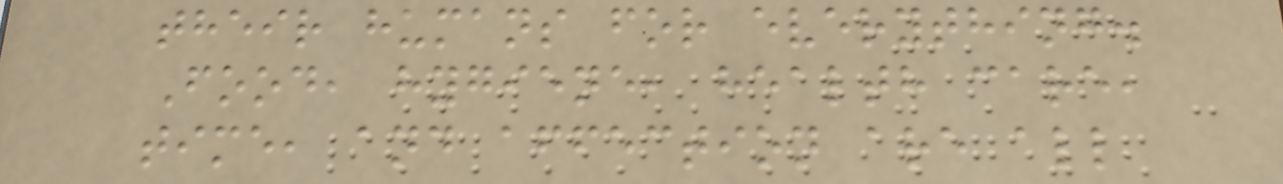their humans for everything.
Food, hygiene, health care,
time, and affection are all
